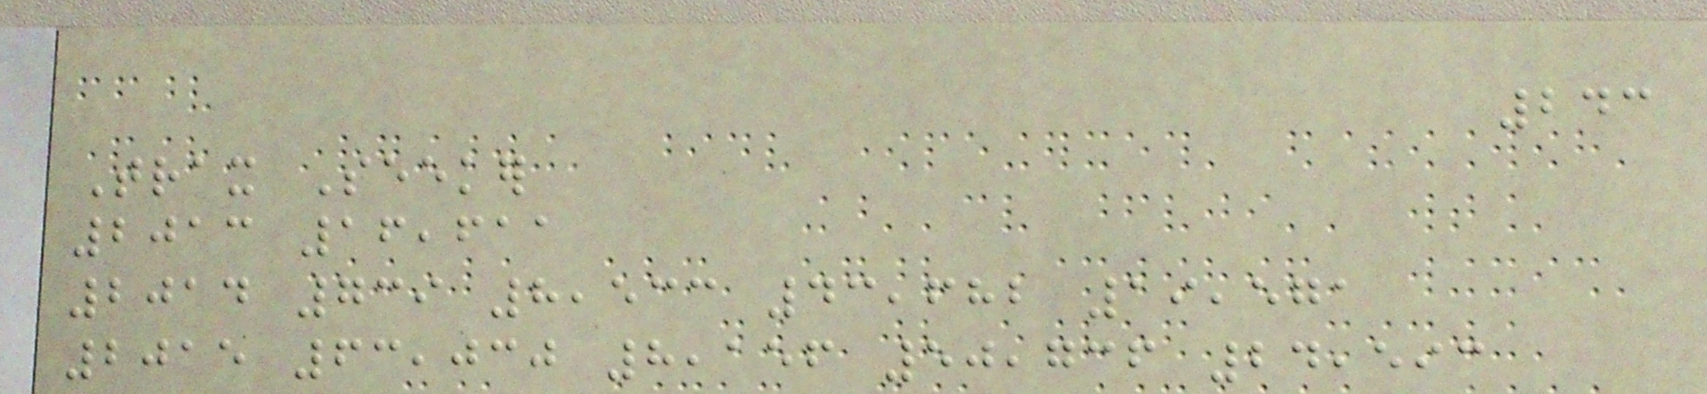243
Trax Seeker
2013 16,611
2014 739 8,533 43,682 19,571
2015 63,030 8,156 50,736 24,593
